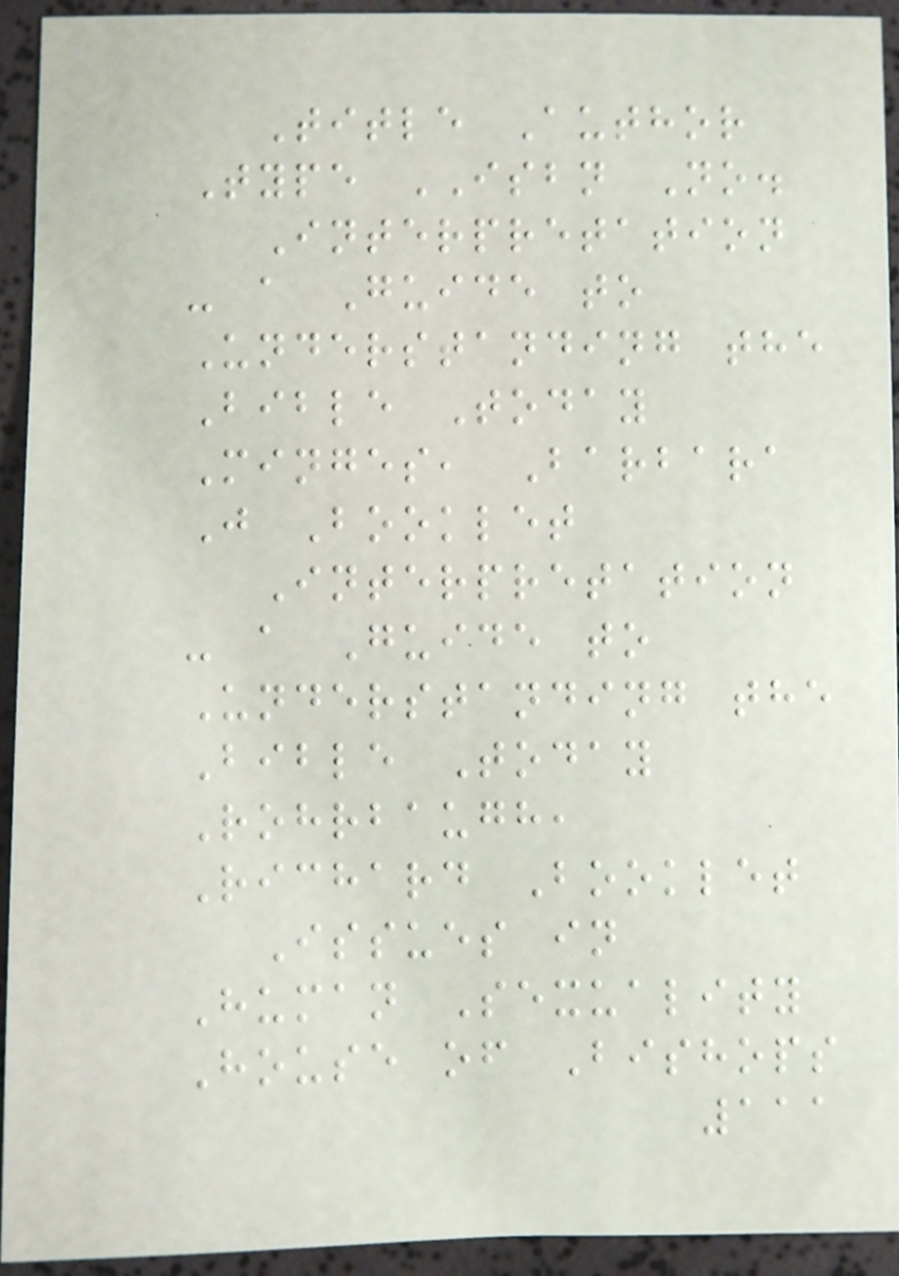Title Author
Type ISBN No.
Interpretation
- a Guide to
Understanding the
Bible Today
Minges, Barbara
J Booklet
Interpretation
- a Guide to
Understanding the
Bible Today
Rohrbaugh,
Richard Booklet
Issues in
Human Sexuality
House of Bishops
111
